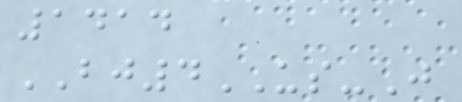1414
BJ4US-J
